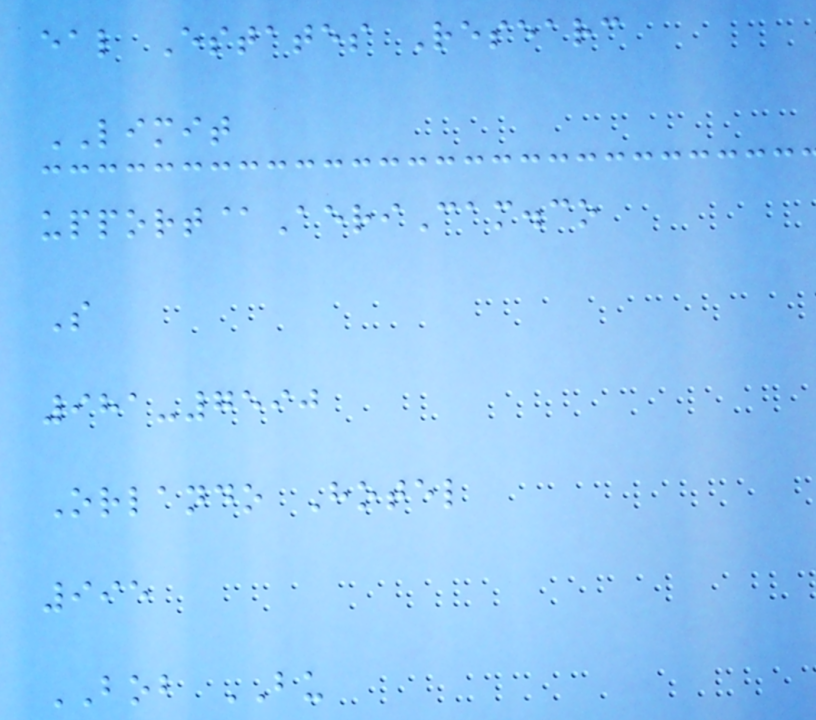eal Estates Researc
LIMIT
upport@AeriCam.co
S
981-7590
Orlando Hotel
995
BOB BU
